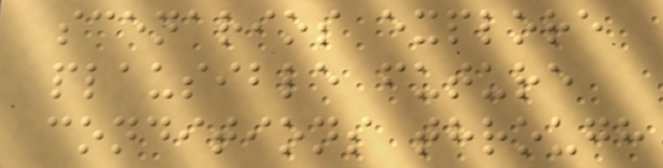scenarios explore
plausible future
conditions through
